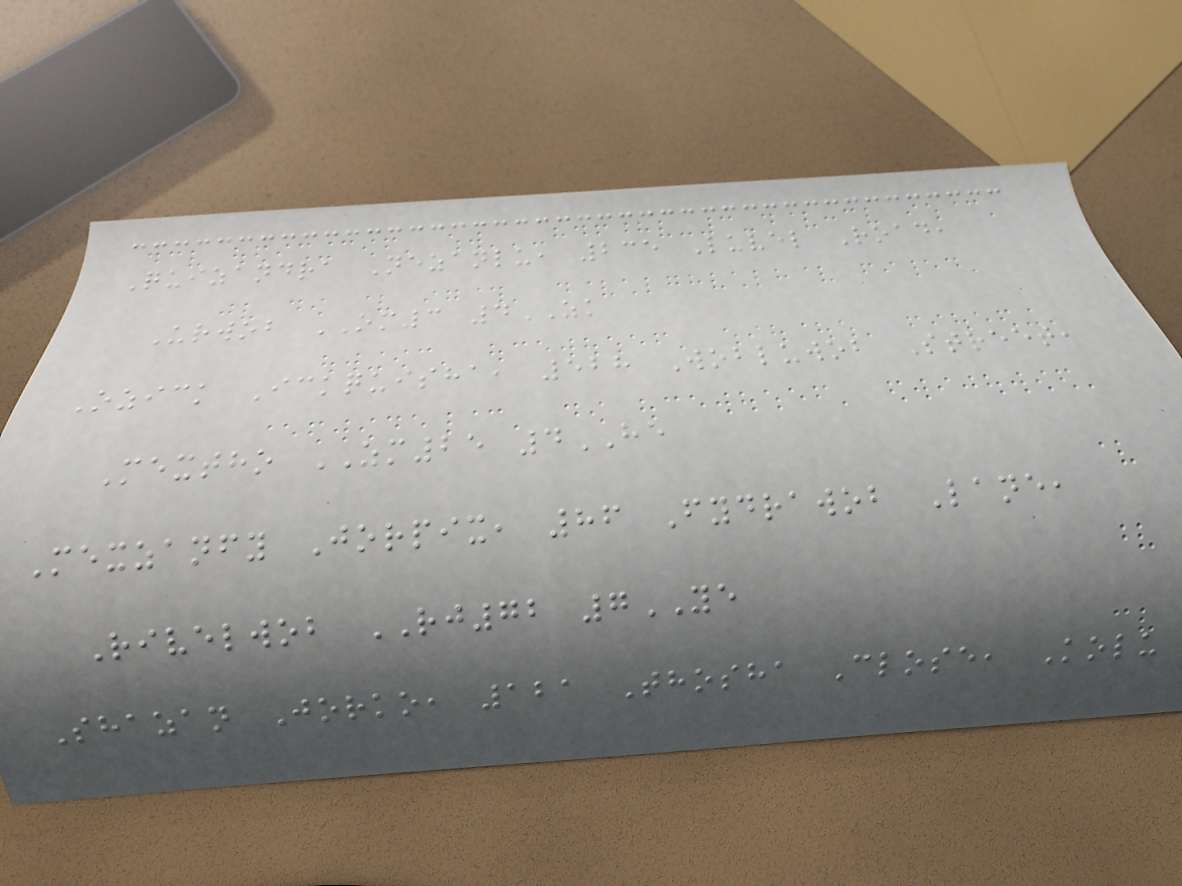Quizandra Nezanlu, 235 Luvel Road,
Urwob OM3 4ZK
Ozick Ickquisha, 528 Wobluwob Street,
Mextho ZM25 4HE
Mexzanfy Jorpix, 86 Fydrawob Lane,
Rivelwob RJ72 7YE
Shazan Jorko, 121 Thosha Close, Kolu
